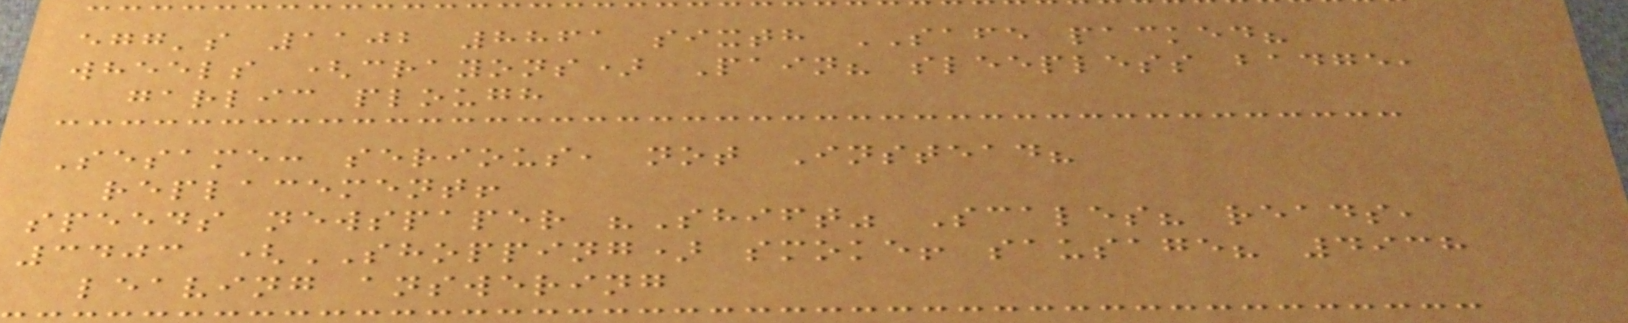egg's 1102 8861 sixth SAFE packed?
wheels (crayons) Pain? sleepless badge,
garlic plough
Sesame: serious, not Instead?
replacement!
speeds newspaper "Shift" Scales? reads,
3403 (SHOPPING) smoke! sausage? 4938
leaving answering
